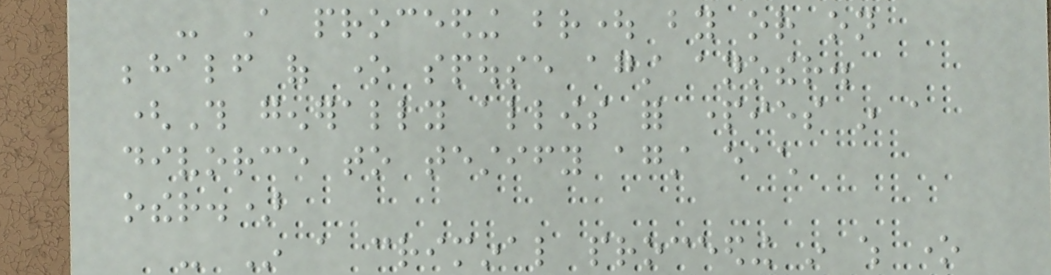- A proceeding brought by or on
behalf of one spouse against another.
(This generally allows for parties in a
divorce to testify against each
other.)
- In a criminal proceeding in which one
